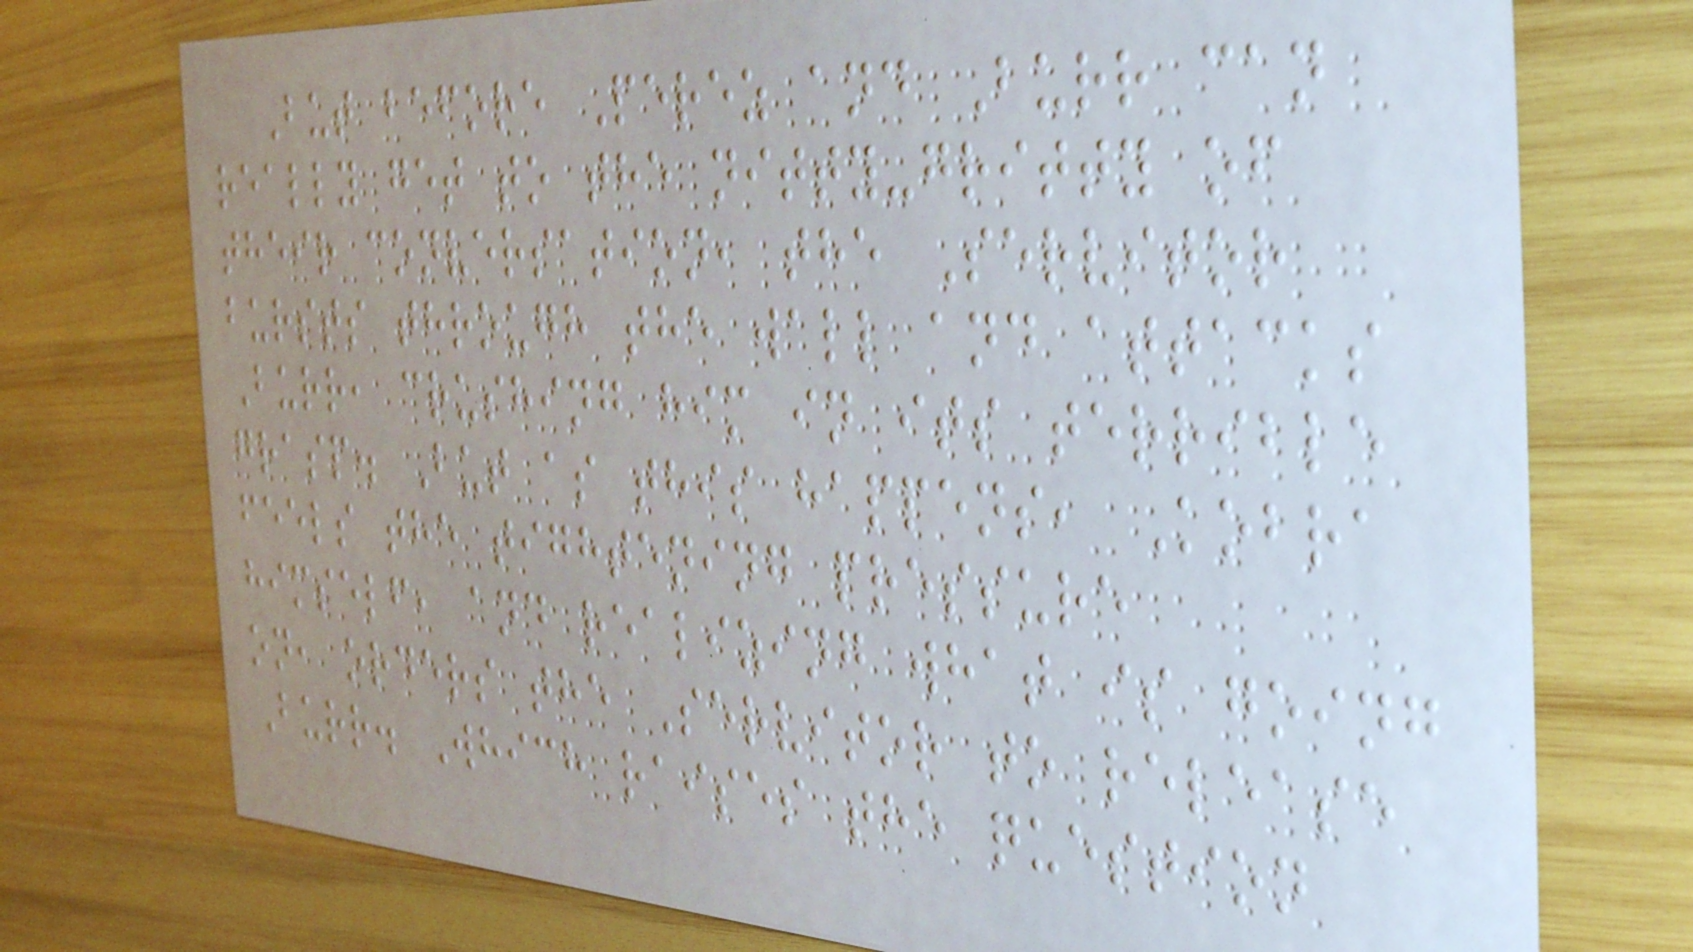But before Perez and Burr can
really get to the nitty-gritty of
their conversation, the Servitor
bursts through the wall and attacks
Burr, crushing him in its terrible
grasp. But as this happens, Kobra
feels the tightening pressure
himself, and realizing what is going
on, orders the Servitor to release
Burr. Which raises the question
